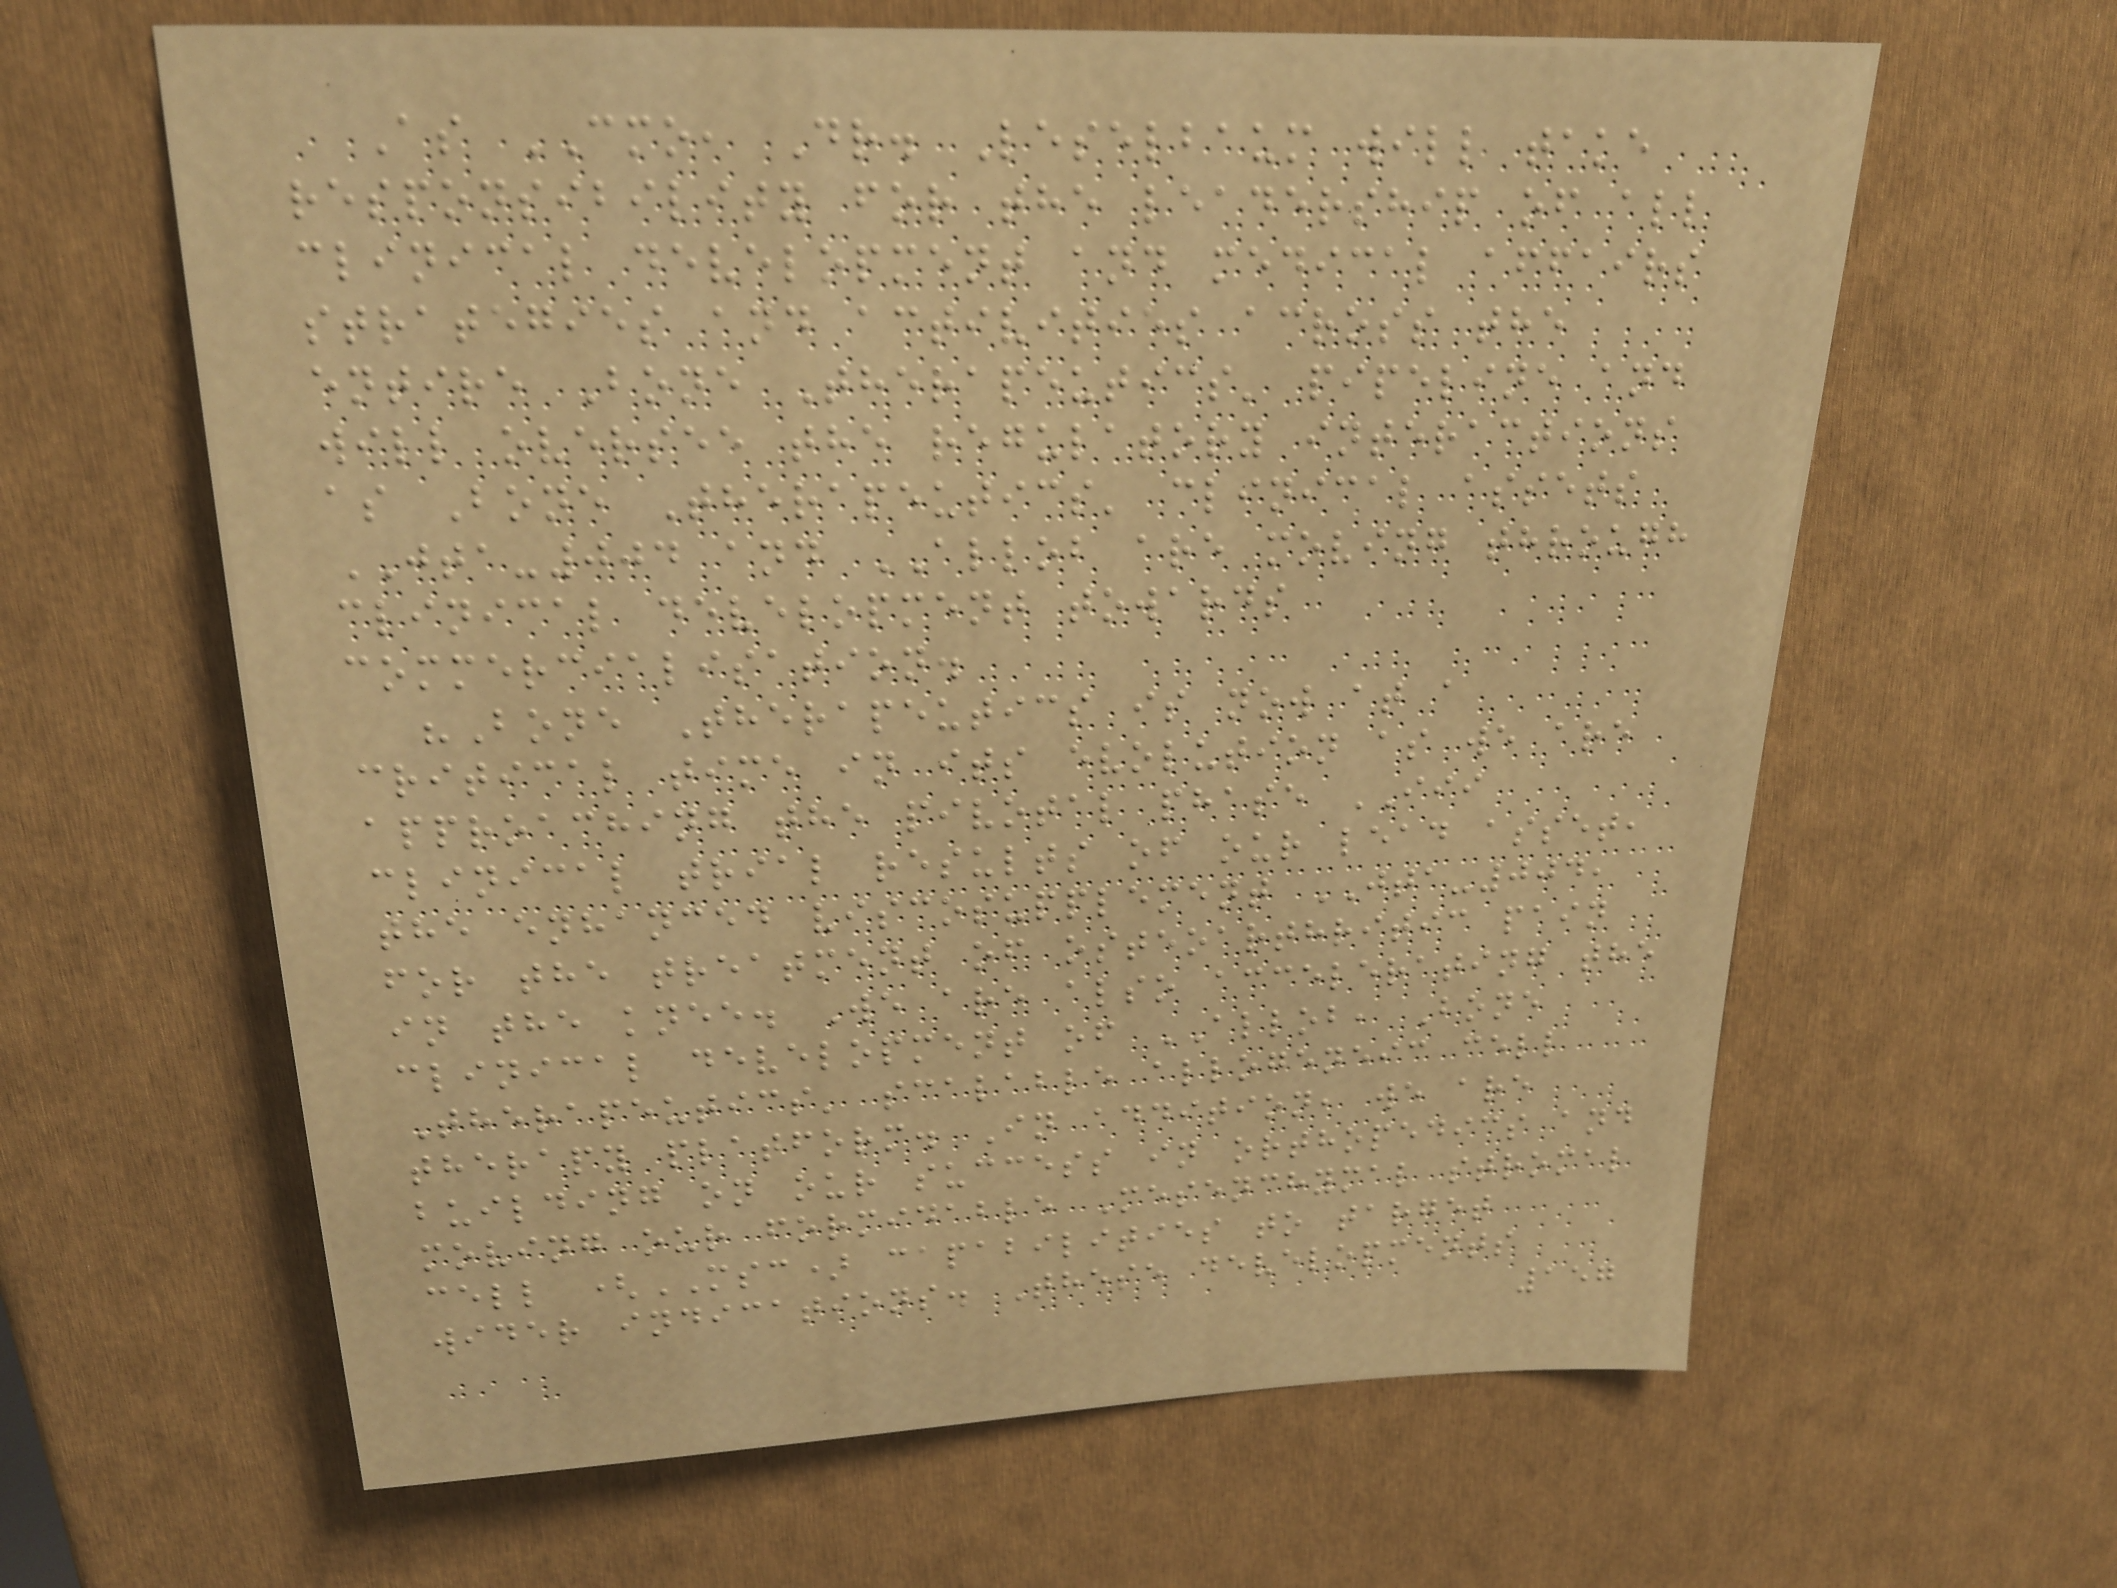As CMO, Dr. Leselbaum will take
responsibility for the leadership of all
clinical development and medical affairs
strategies and activities across the
entire Bone Therapeutics' pipeline and
will oversee the regulatory interactions
as Bone Therapeutics' clinical assets
JTA-004 and ALLOB are moving through
clinical development towards
commercialisation.
"Bone Therapeutics is now at a
critical time in its evolution as we are
approaching the pivotal phase III
clinical trial results of our lead asset,
the enhanced viscosupplement JTA-004,
for the treatment of osteoarthritic pain
in the knee. We are also accelerating the
clinical development of ALLOB, Bone
Therapeutics' scalable allogeneic cell
therapy platform. In addition, we are
building on our success in orthopedics and
moving our formidable Mesenchymal stromal
cell (MSC) capabilities to target
wider indications. These developments
157
